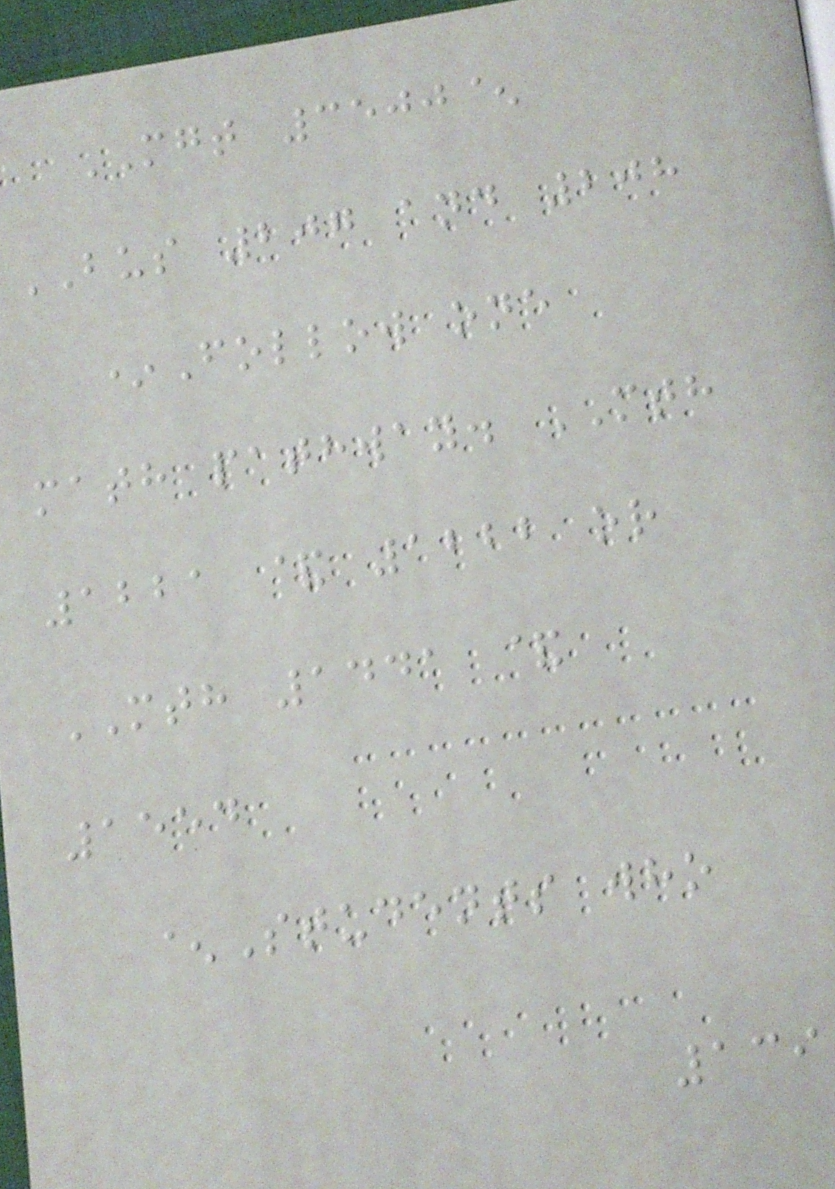MGT 3500^
BUS 207 and 208
*Follow one
math pathway. MTH
1221 & 1222 or
MTH 1441 &
1554
^Students who
139
